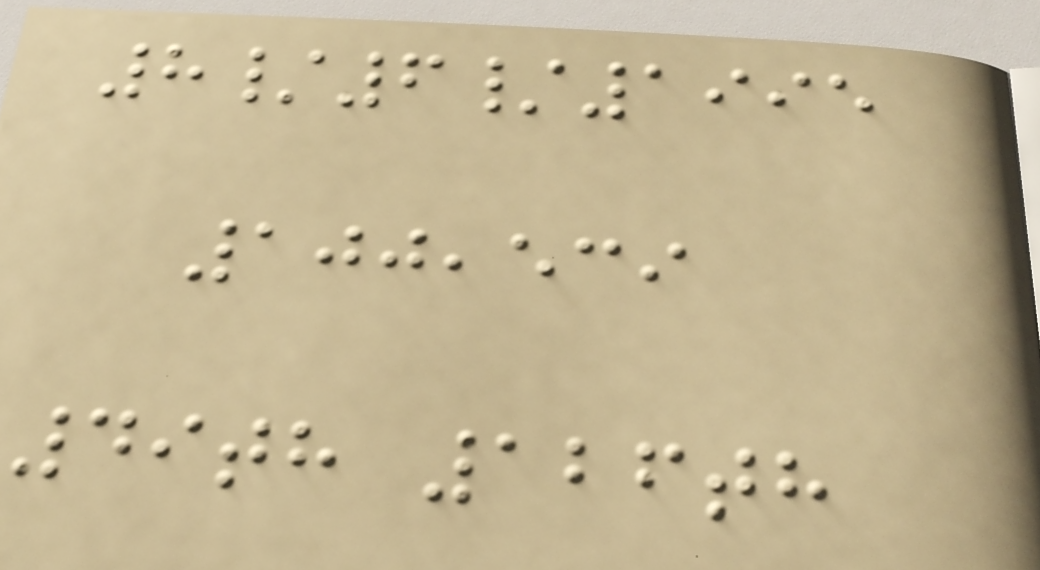8/6/1995
100,539
49th 126th
